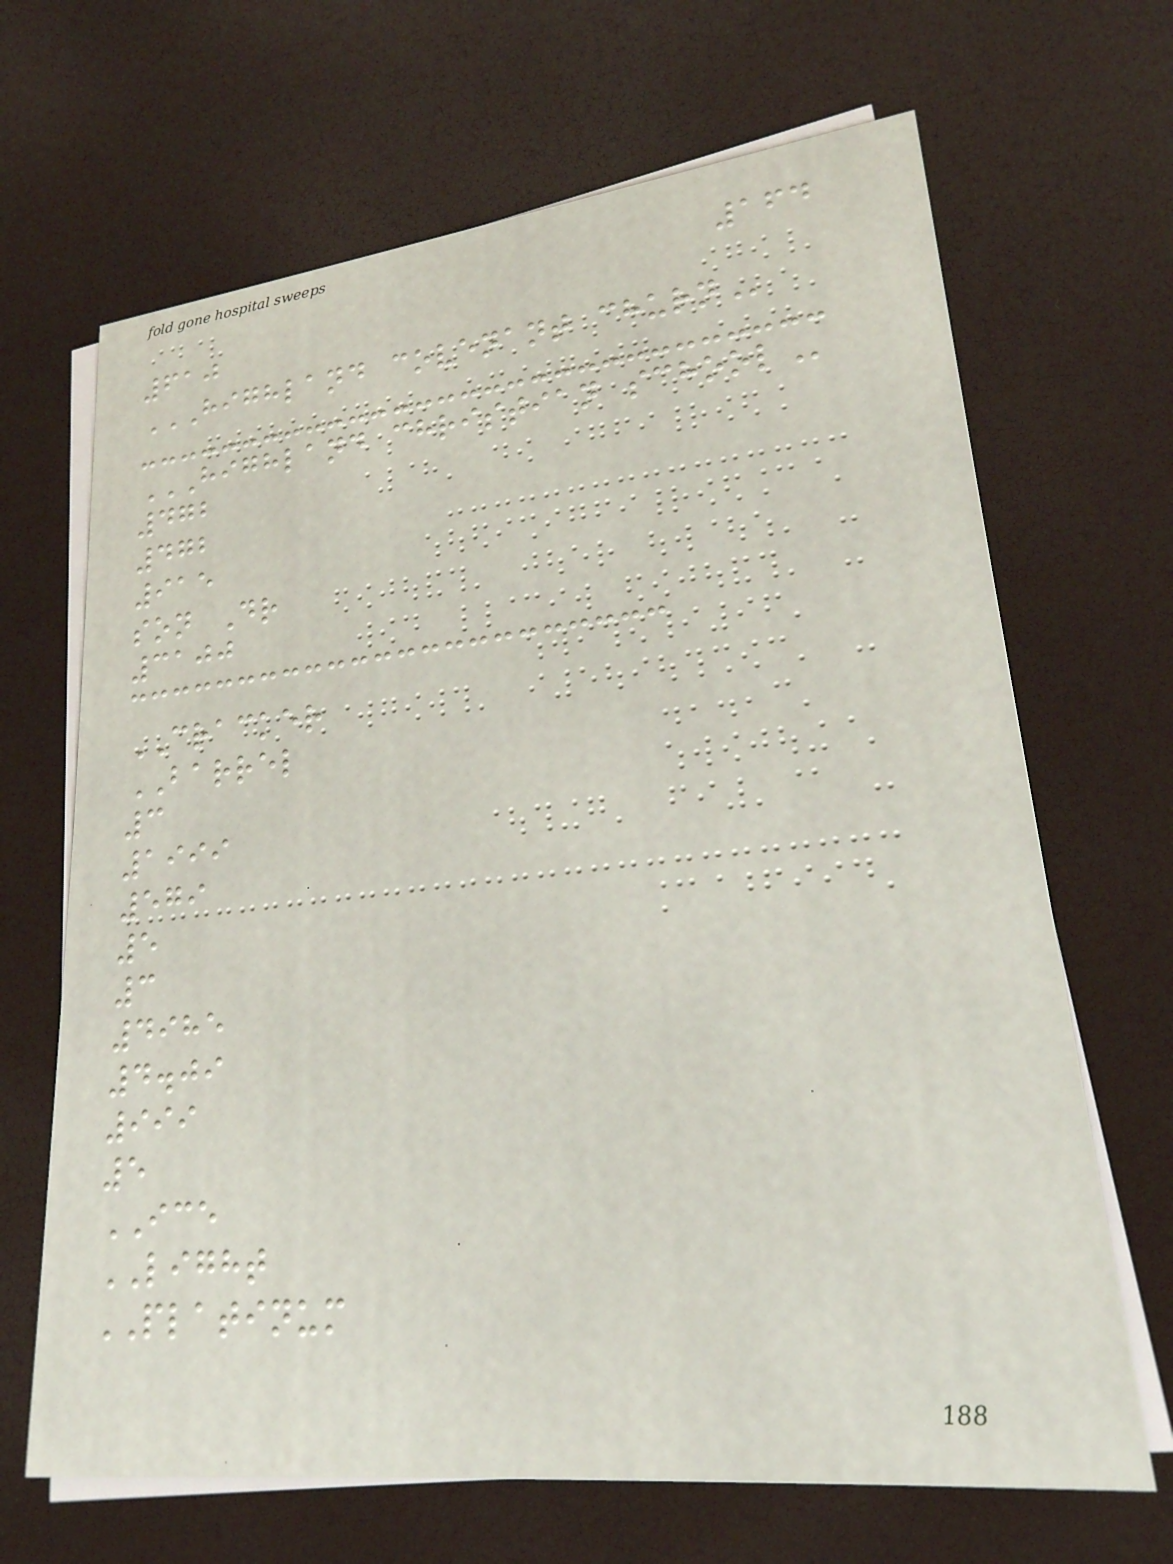164
610
HIGHLAND COVENANT CHURN
HIGHLAND CHRISTIAN SCHOOL
472
472
915
son Dr
3100
CRACKER
BARREL
3
1999
579
5
3
4985
4.09
999
5
ICE
LIGHT
PLATINUM
